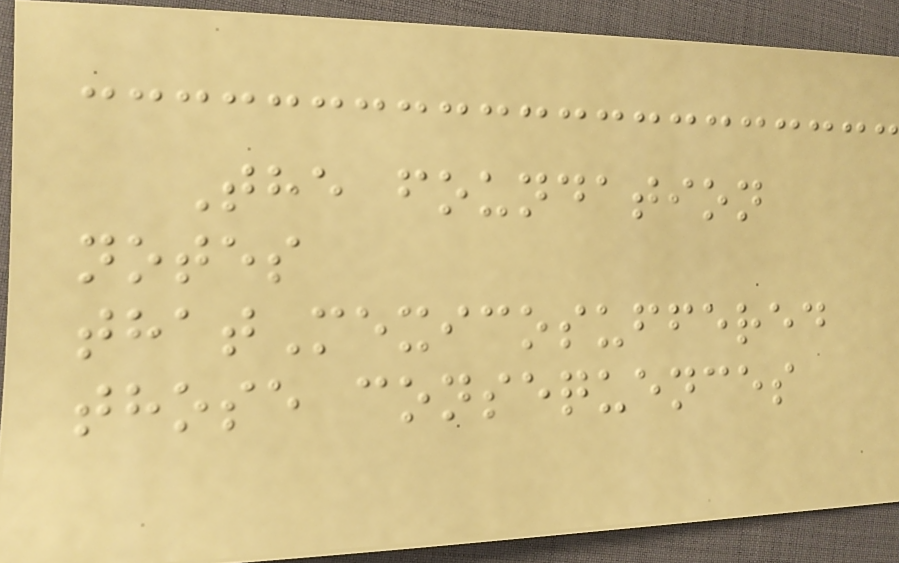The foundation
notes
thatMexicosuffered
those consequences
